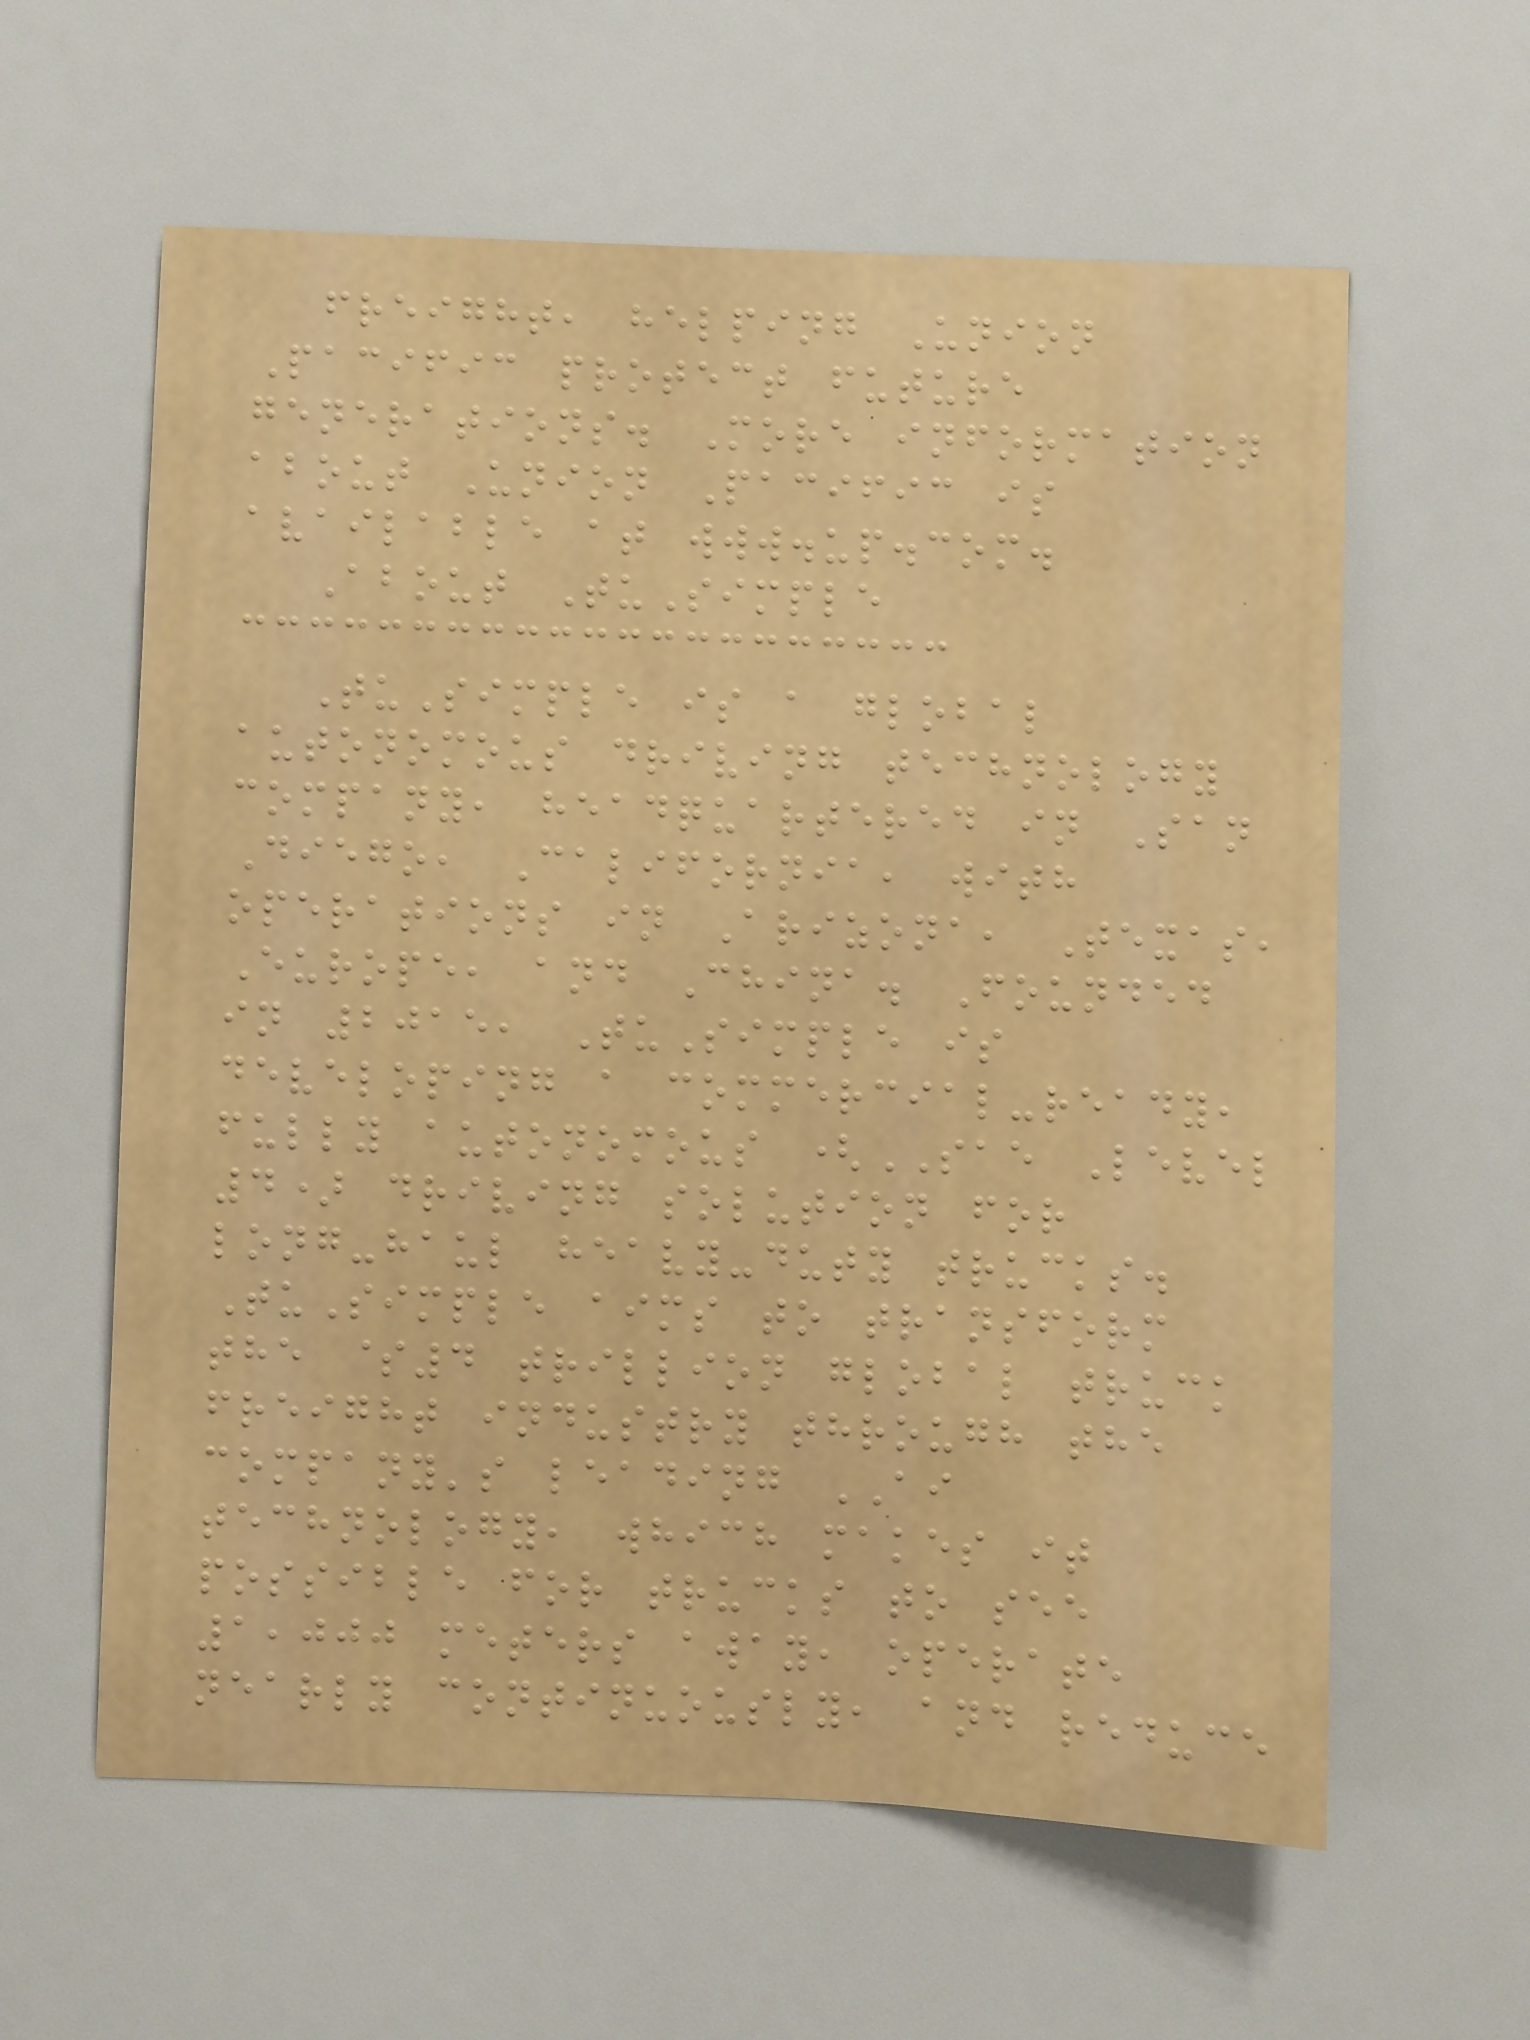freight, helping Union
Pacific protect future
generations. More information
about Union Pacific is
available at www.up.com.
About TuSimple
TuSimple is a global
autonomous driving technology
company, headquartered in San
Diego, California, with
operations in Arizona, Texas,
Europe, and China. Founded
in 2015, TuSimple is
developing a commercial-ready,
fully autonomous (SAE Level
4) driving solution for
long-haul heavy-duty trucks.
TuSimple aims to transform
the $4 trillion global truck
freight industry through the
company's leading AI
technology, which makes it
possible for trucks to see
1,000 meters away, operate
nearly continuously, and reduce
